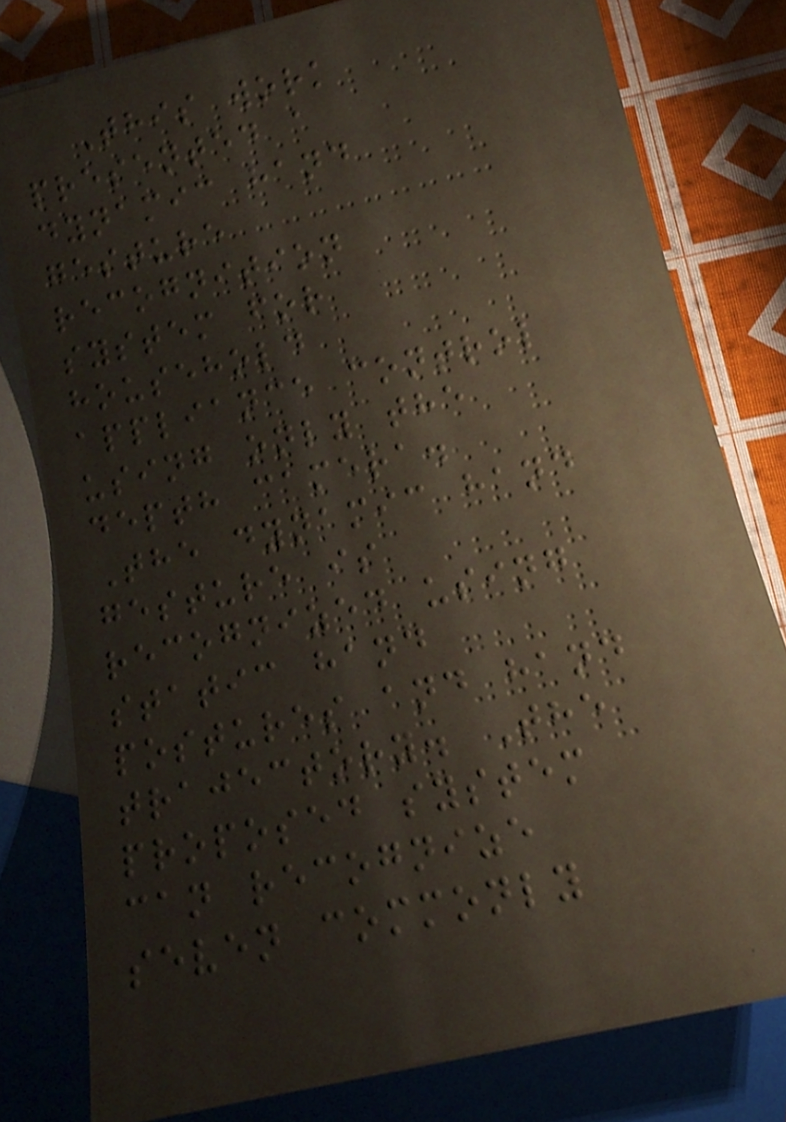This work
presented a
dynamic hand
gesture
recognition
system for
household
appliance control
using only the
depth camera.
The dynamic hand
gesture is
recognized using
static hand
postures and hand
trajectory. The
proposed system
can recognize
seven commonly
